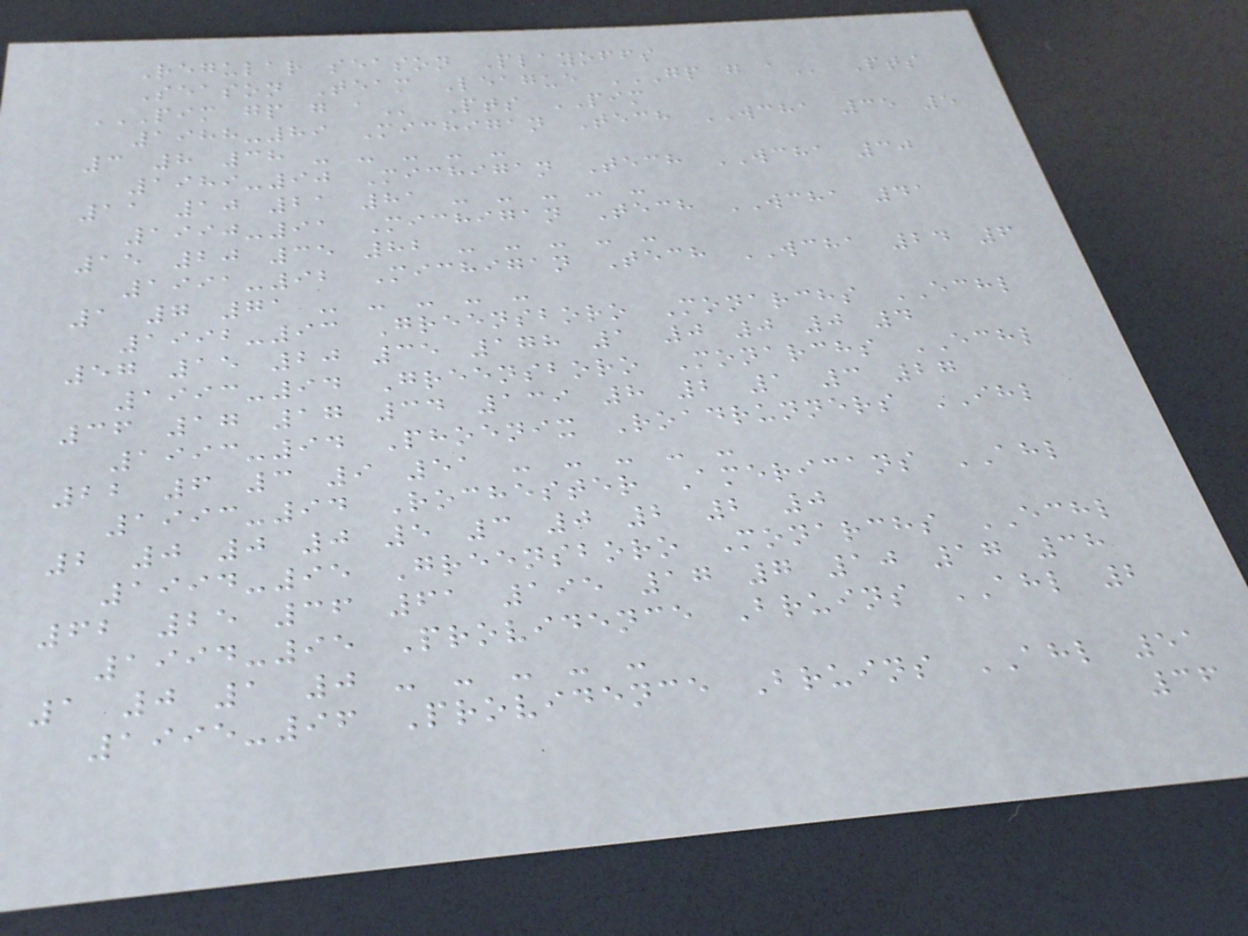Regular season Playoffs
Season Team League GP G A Pts
PIM GP G A Pts PIM
1988-89 Michigan Tech WCHA 35 5
3 8 38 - - - - -
1989-90 Michigan Tech WCHA 30
11 10 21 81 - - - - -
1990-91 Michigan Tech WCHA 41
15 20 35 82 - - - - -
1991-92 Michigan Tech WCHA 24 6
1 7 71 - - - - -
1992-93 Greensboro Monarchs ECHL
57 15 20 35 178 1 0 0 0 4
1993-94 Greensboro Monarchs ECHL
36 17 17 34 139 8 2 1 3 27
1993-94 Phoenix Roadrunners IHL
22 6 3 9 51 - - - - -
1993-94 Rochester Americans AHL
2 0 0 0 5 3 0 2 2 0
1994-95 Greensboro Monarchs ECHL
62 25 36 61 195 17 7 10 17 38
1994-95 Providence Bruins AHL 2
1 0 1 0 - - - - -
1995-96 Providence Bruins AHL 51
36
